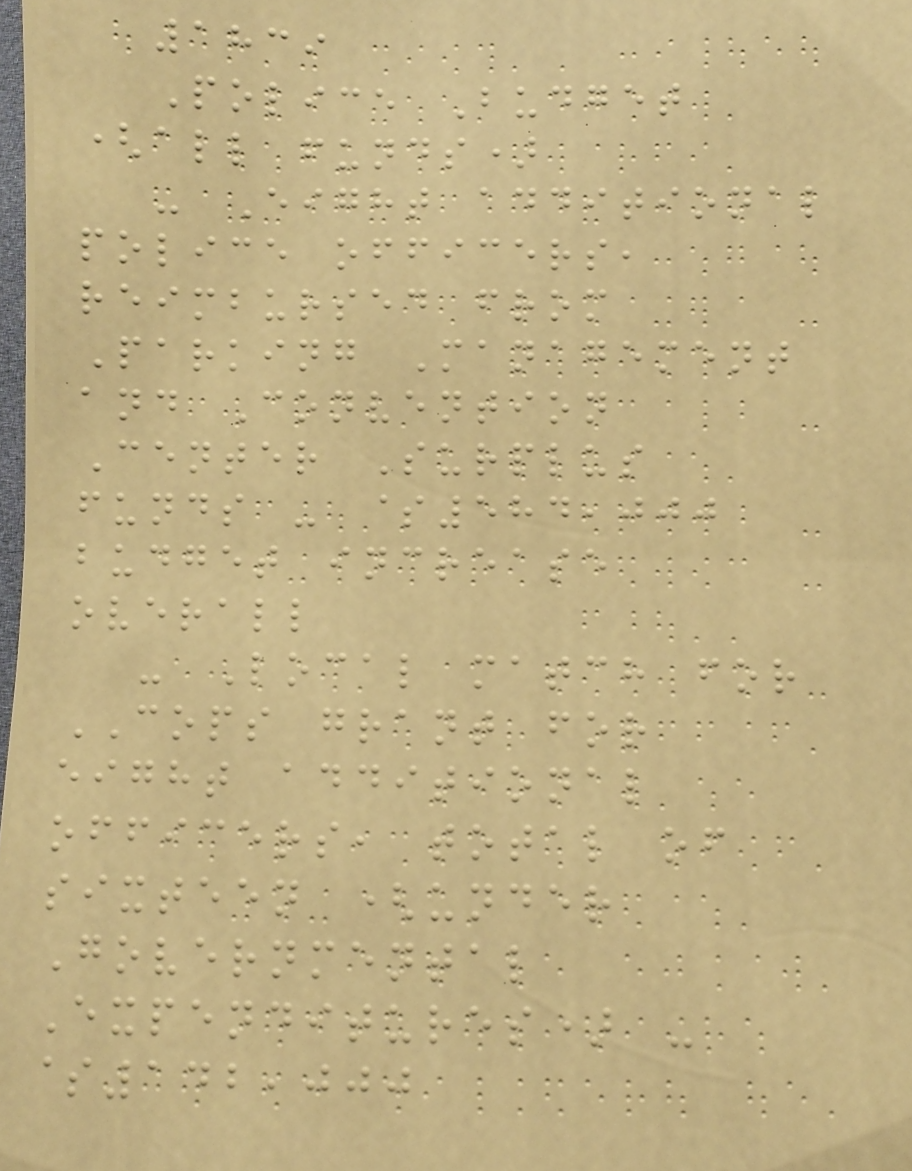1839
Police Budget
(all funds)
- Eight additional
police officers,
reimbursed from
Parking Management
and Convention
Center Surplus
funds - $584,000
budget increase
overall
- Local match for
COPS grant for
eight additional
officers, total of
sixteen (under
Governmental
Expenditures) -
$142,000
